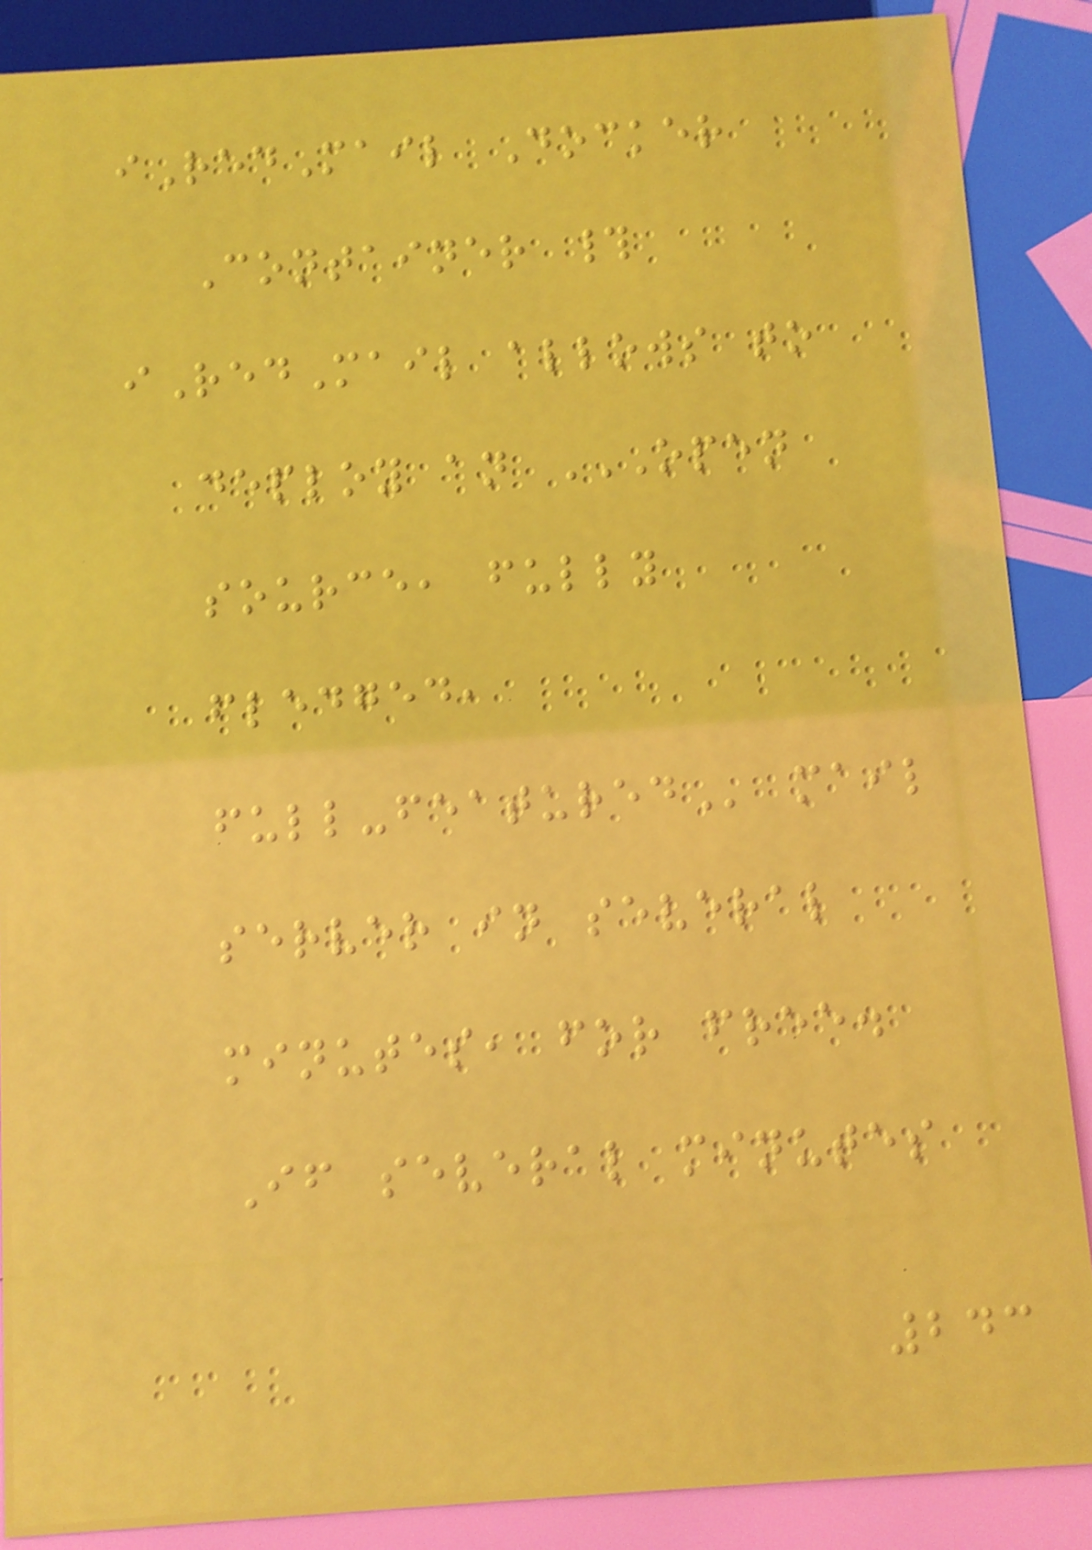iRedMail Docker
Container #
iRedMail allows to
deploy an OPEN
SOURCE, FULLY
FLEDGED,
FULL-FEATURED mail
server in several
minutes, for free.
If several minutes
243
